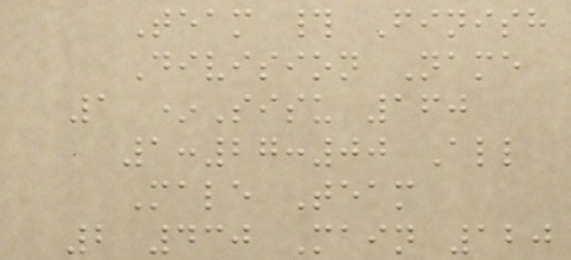Team # Finish
Division Name
1 *Sisu 160
1:27:00 All
Male Team
2 430 Main 120
